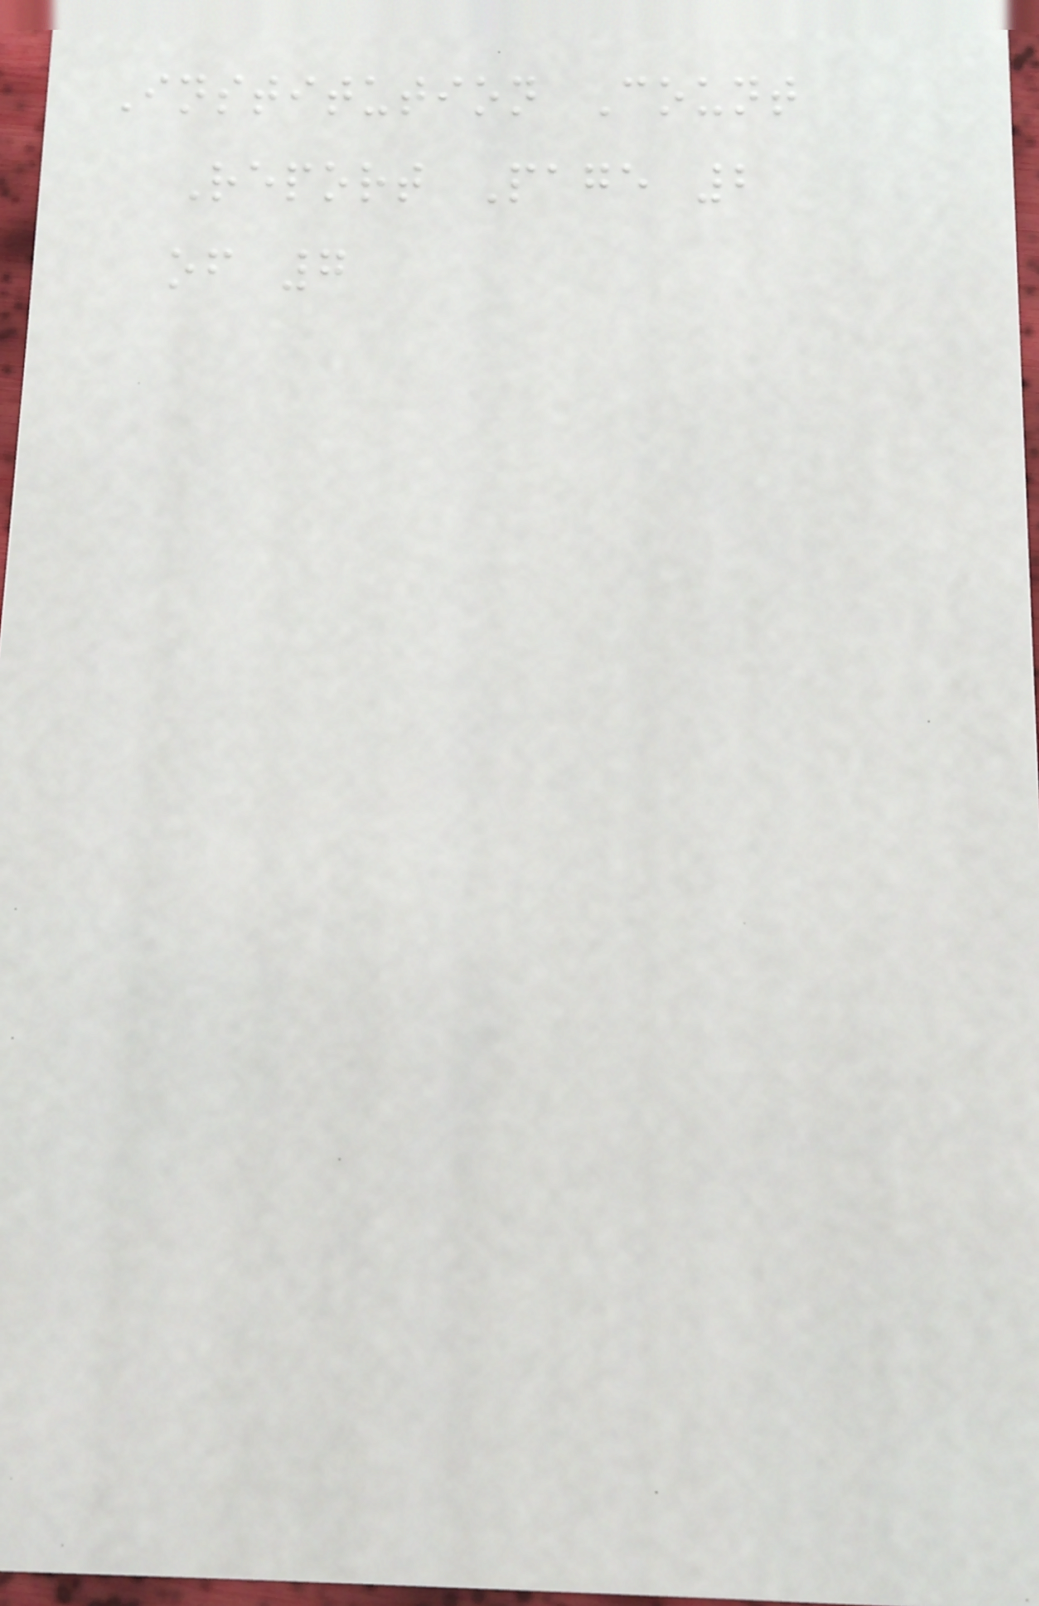Institution Count
Report Page 2
of 7
